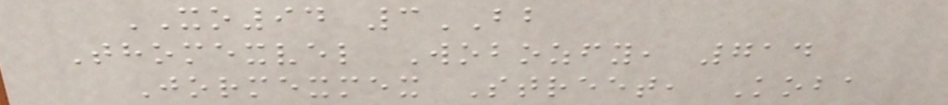XO94 3BB
Thomexvel Wobozfy, 714
Jormexmex Street, Koba
